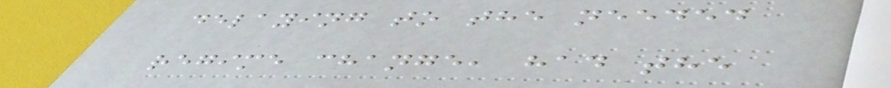delaying to the needed
regime change, had the
